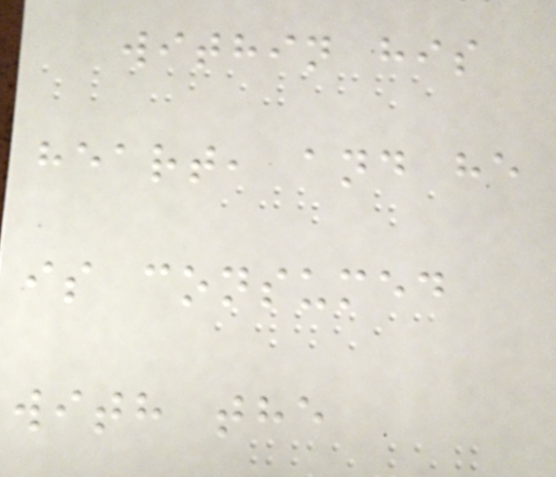within his
heart, and he
is consumed
with the
